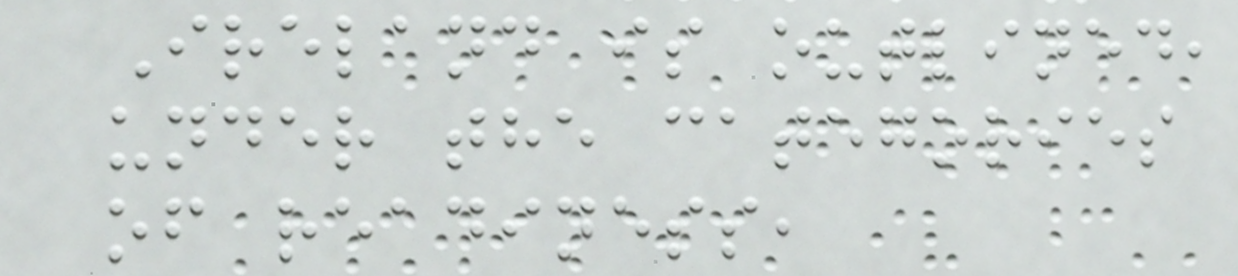Ireland is outlined,
under the categories
of readiness,
